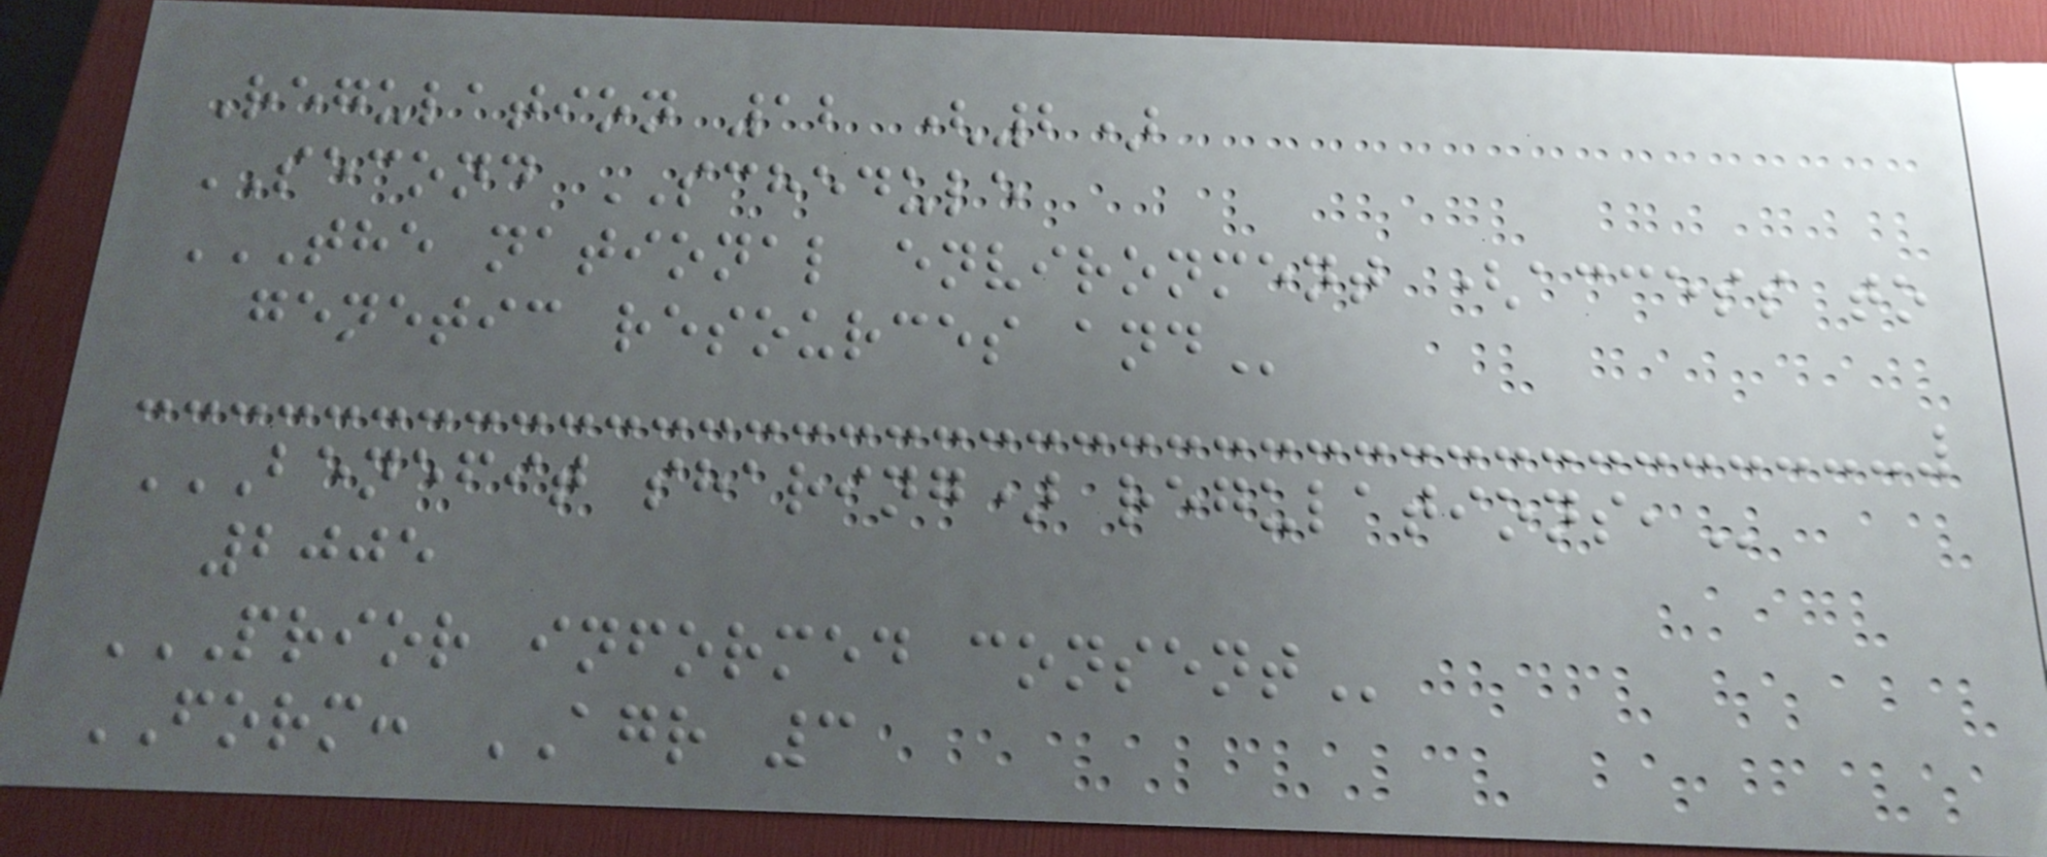Regulation 12 (2)
SECOND SCHEDULE
THE NATIONAL ENVIRONMENT (ACCESS TO
GENETIC RESOURCES AND
BENEFIT SHARING) REGULATIONS,
2005
PRIOR INFORMED CONSENT
FORM: AGR 3
